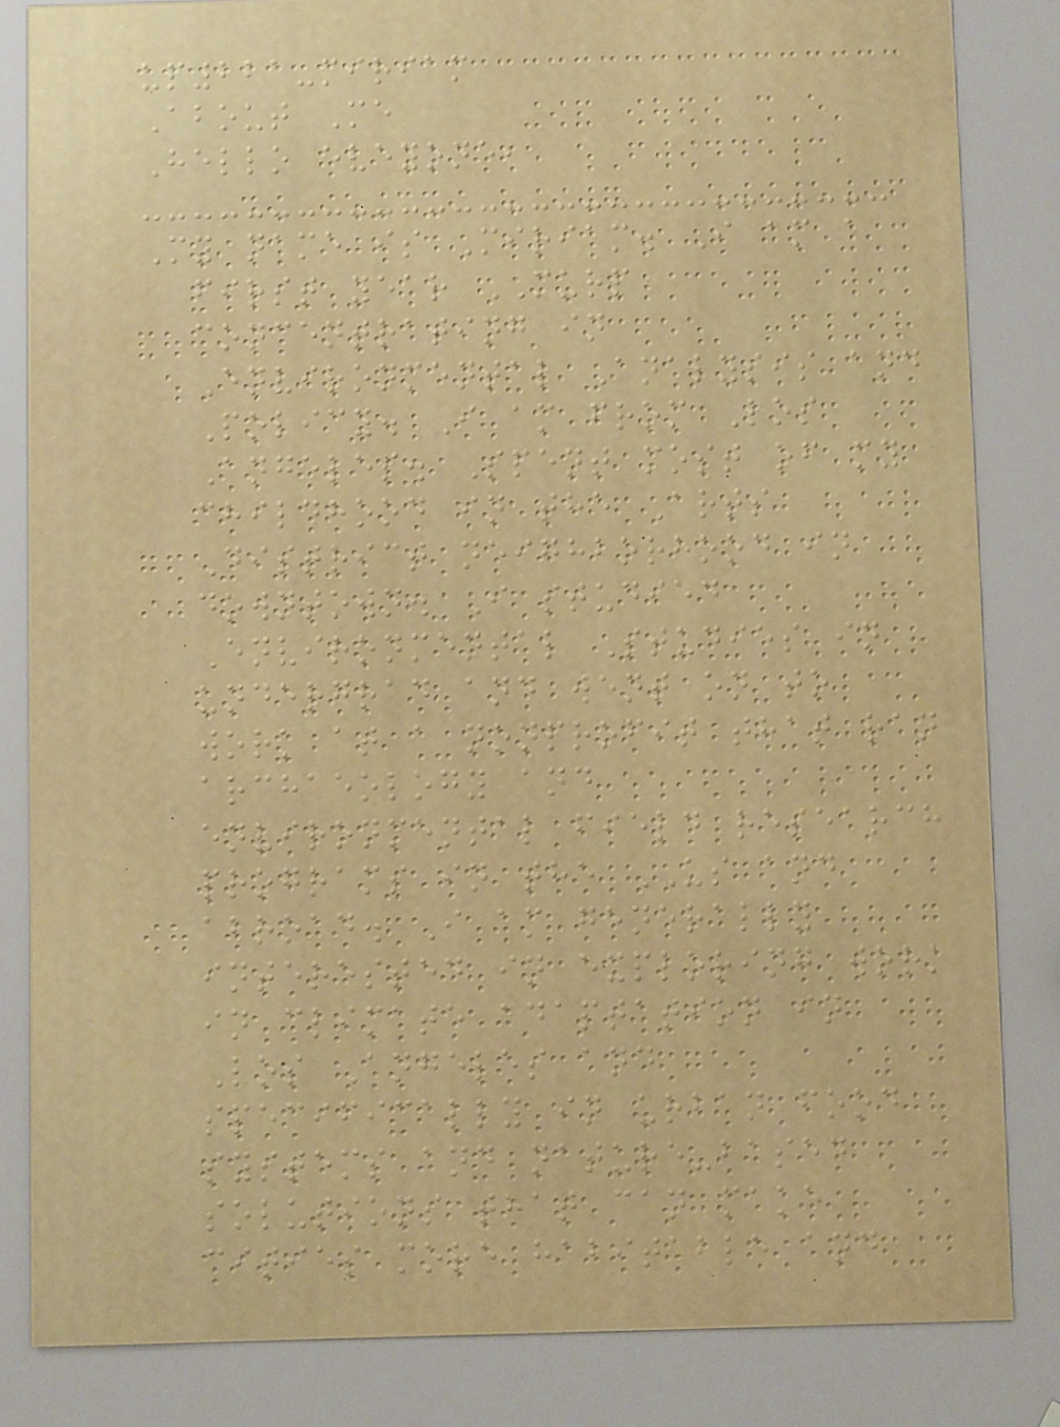up221-miriam
About Me
Hello eveyone,
My name is Miriam. I am a
first year MURP
concentrating in
Environmental Analysis and
Policy. I am from Los
Angeles. Spent most of my
childhood in the Arts
District neighborhood in
downtown. I studied
Environmental Studies in
undergrad and went on to
work at a nonprofit that ran
archaeology and
environmental field research
programs in the US and
abroad. I am generally
interested in exploring work
in climate adaptation in
Los Angeles and
specifically in urban food
systems and nature-based
solutions that can make
cities more habitable and
